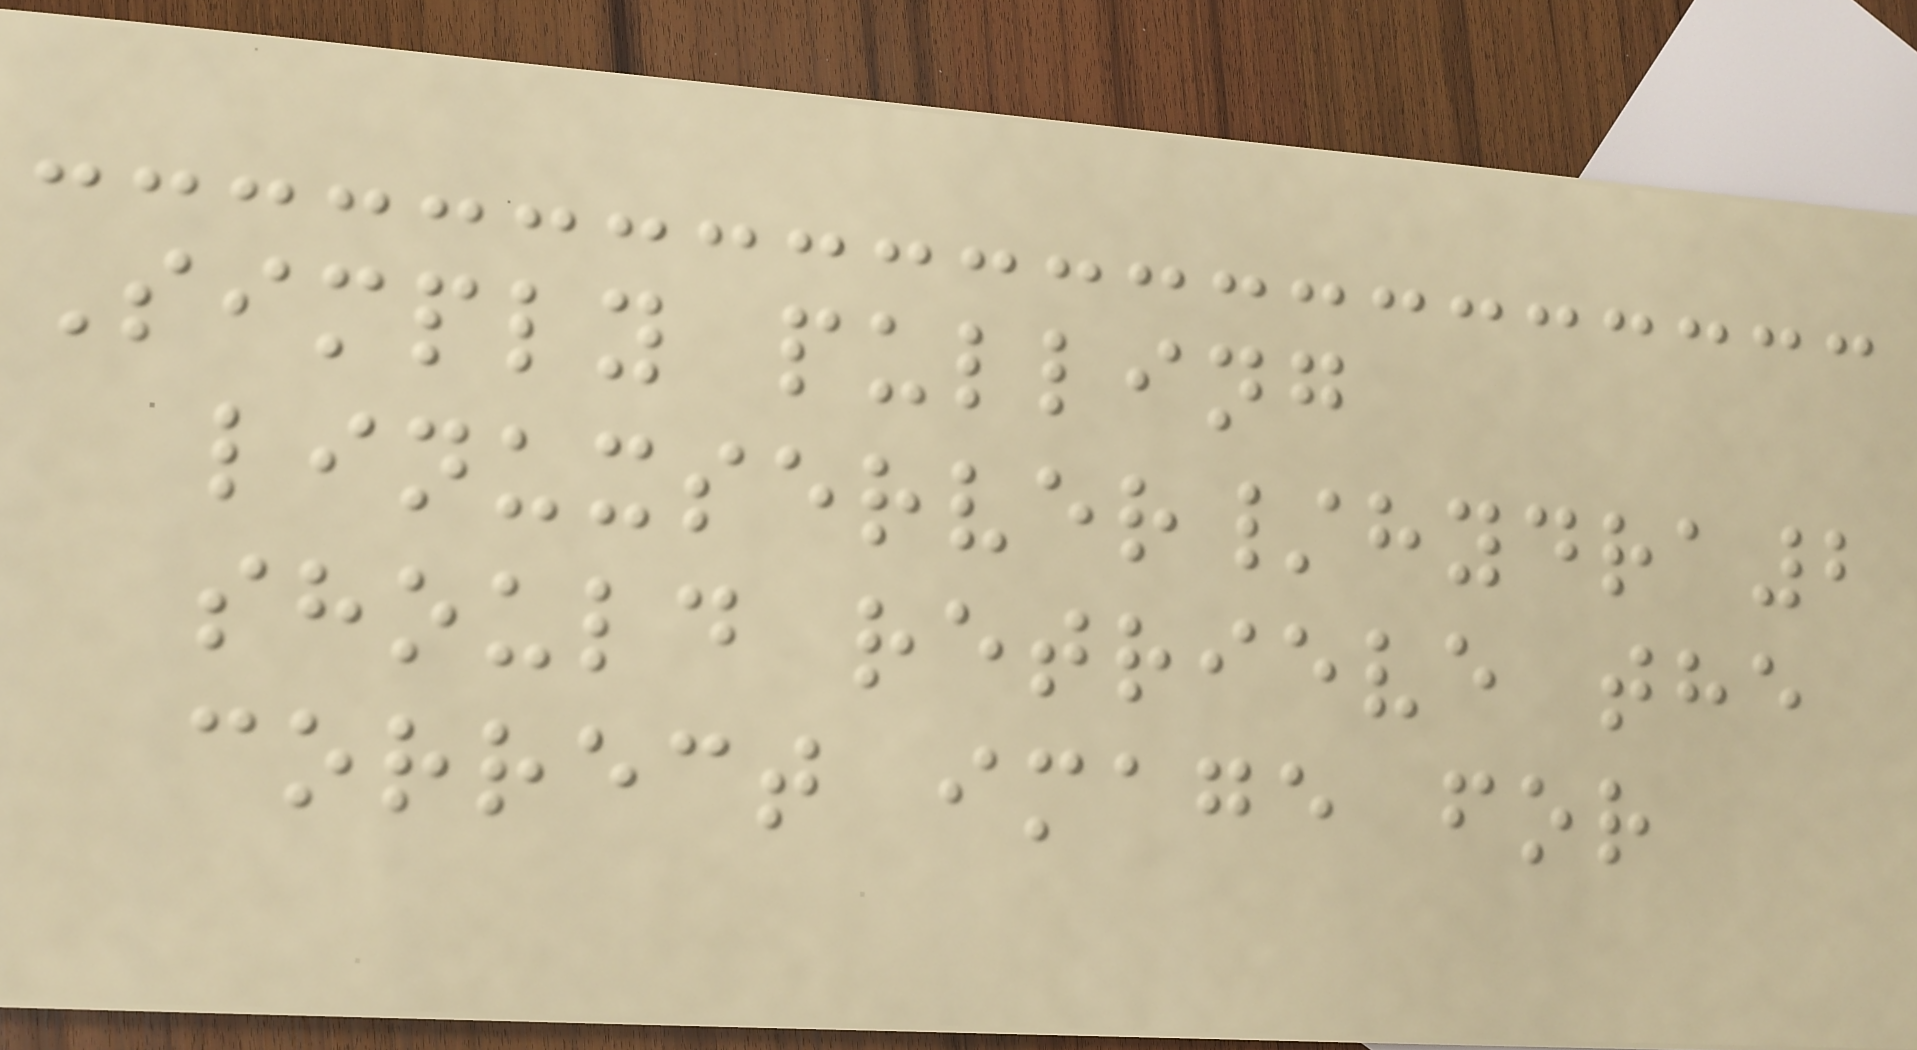Simply pulling
linuxserver/hydra2
should retrieve the
correct image for
